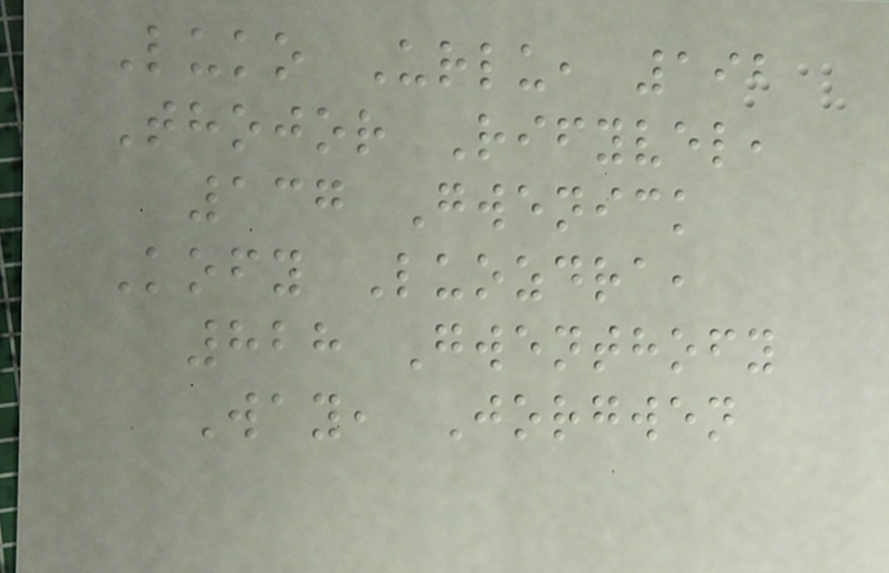Luko Urlu, 192
Thojor Rifyvel,
137 Gwenick
Kofy Luozdra,
828 Gwenthofy
Way, Jorgwen
